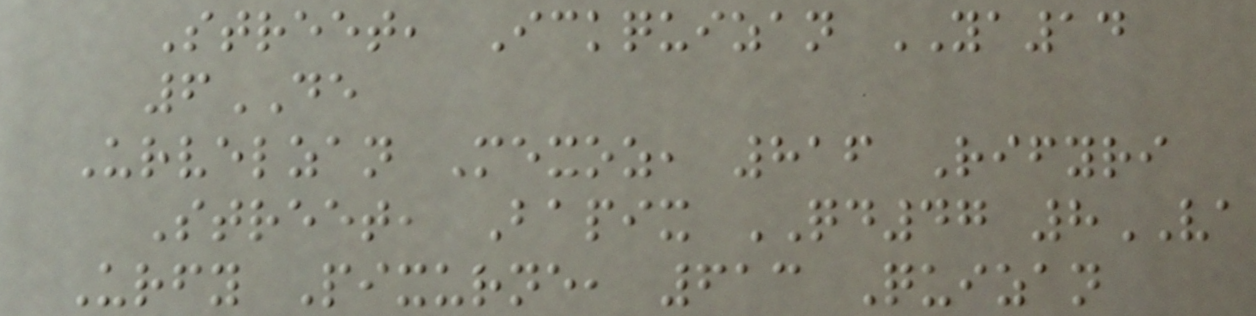Street, Ickquizan YA14
6DE
Urvelzan Mexoz, 816 Rifyri
Street, Bapix QD47 8VA
Urfy Pixurne, 613 Quizan
